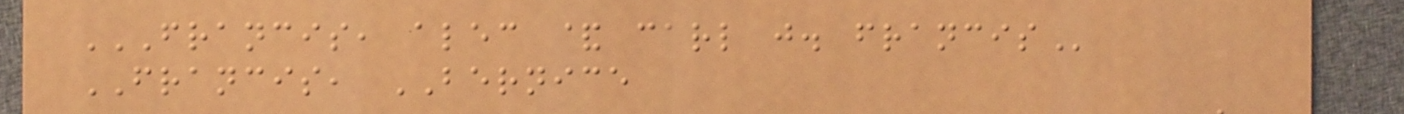FRANCIS, ALEC & CARL J. FRANCIS
FRANCIS, BERNICE
